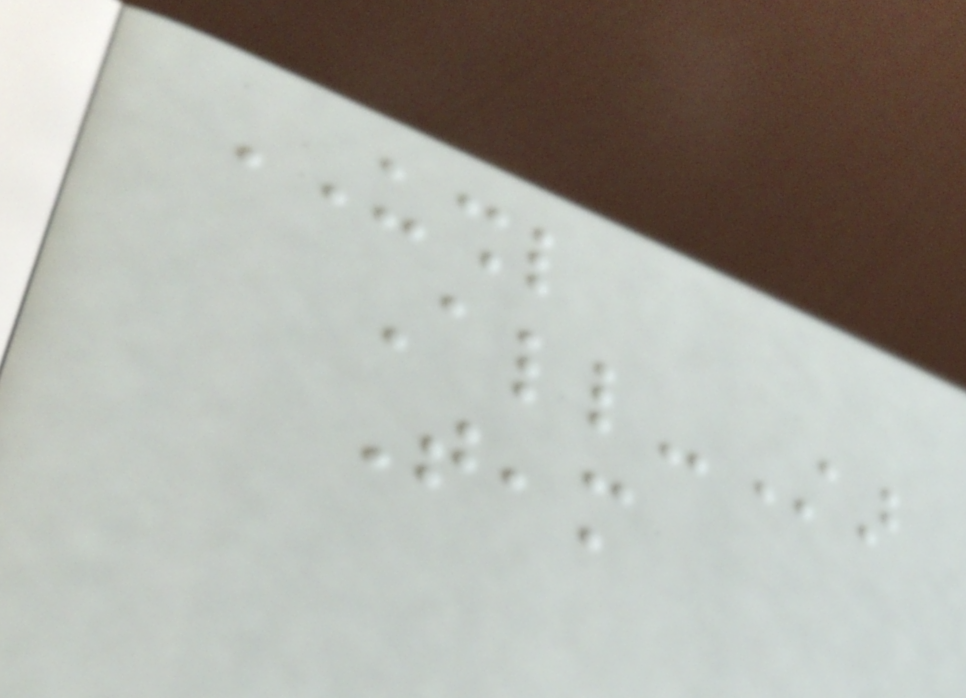USHL
All-Star
Team
